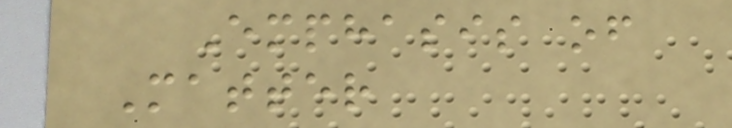Emphasis of
Matter
